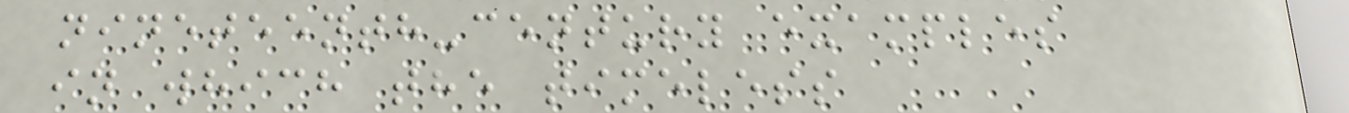nineteenth-century examples
in which the timeless
